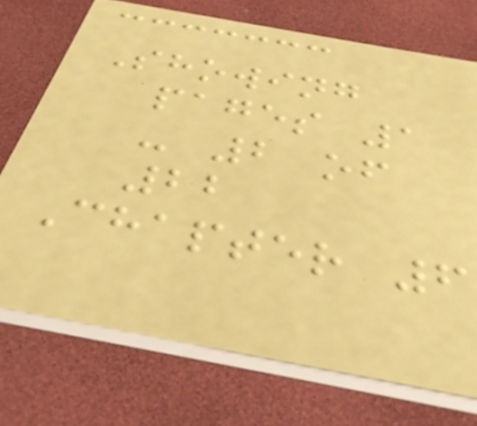Showing
pages 1
- 2 of
22
Chapter 6
